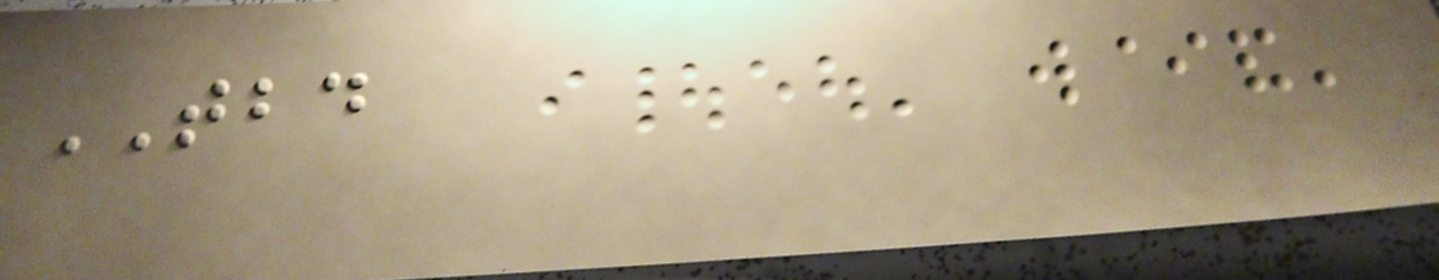TBD
